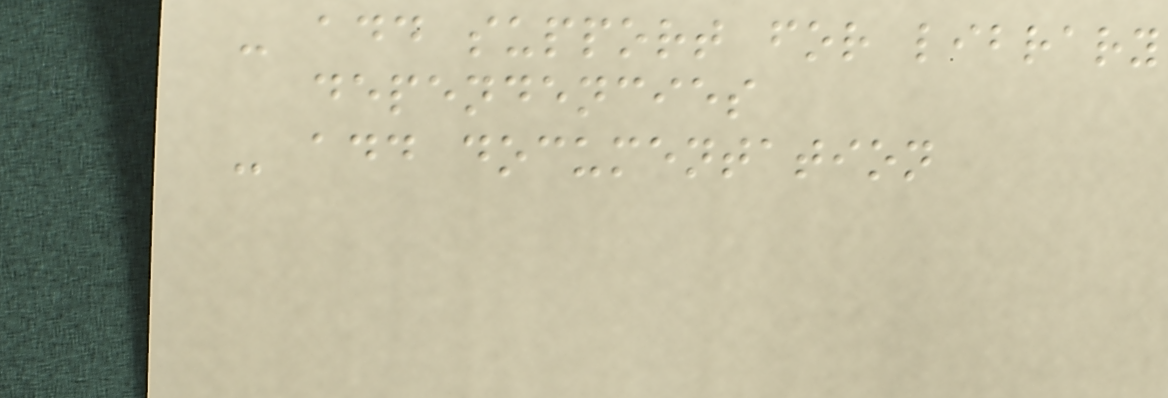- add support for library
dependencies
- add documentation
